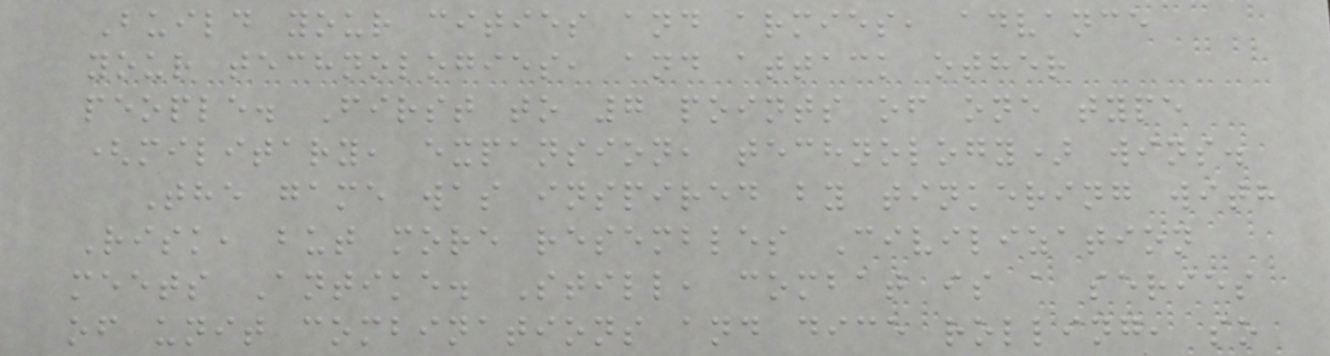Build your cities and armies, advance
your technologies, and attack other
people. First to 7 points of one type
(military, expansion, technology) wins.
The game was inspired by tinkering with
Risk, but more resembles Civilization
meets Antike. Still, combat is a series
of unit combinations and dice rolling, so
